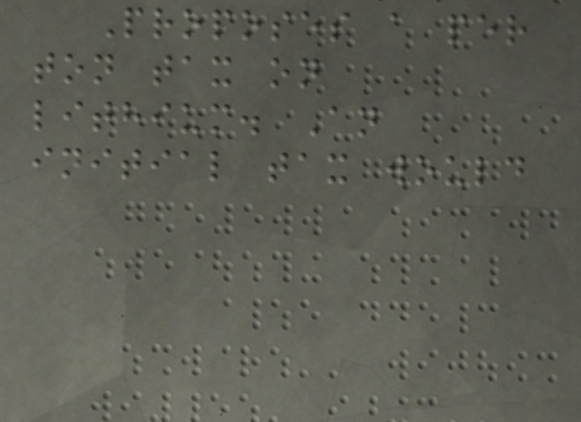Proposes a per
ton tax on
lithium. An
initial tax would
